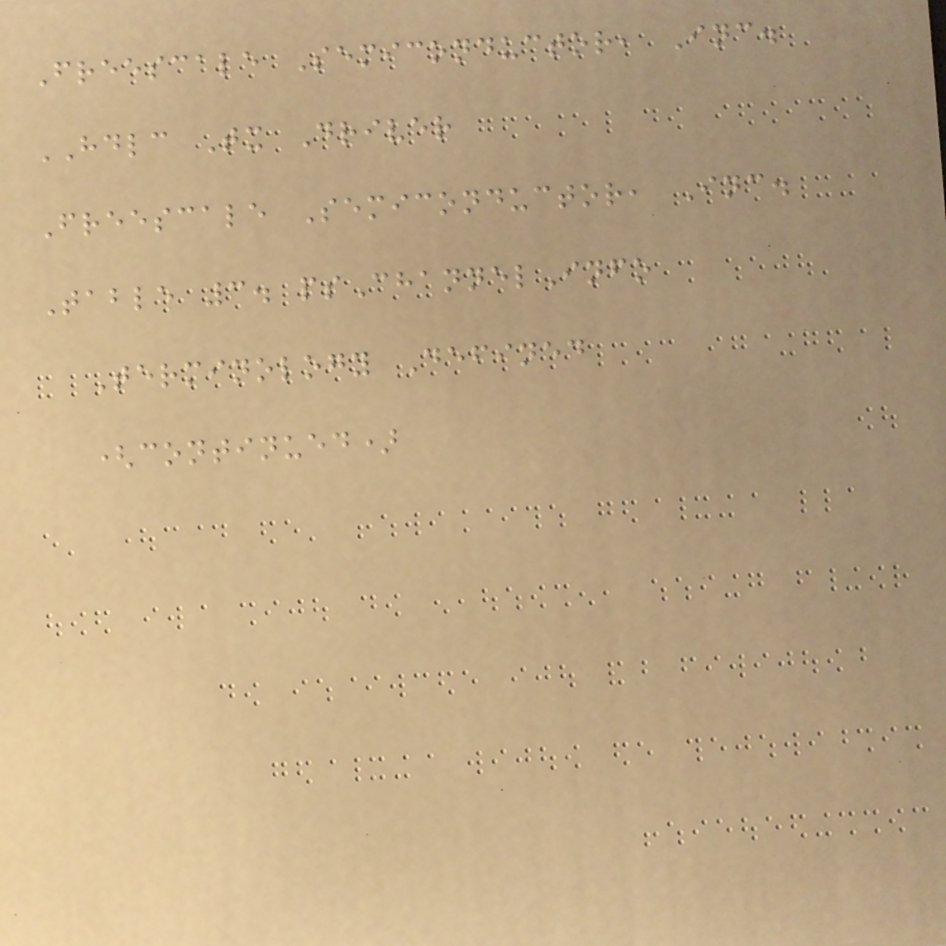Freescale Semiconductor, Inc.
HDLC Tx Driver
Freescale Semiconductor, Inc.
Table 3. psChannelInfo
Terminology Defined
(continued)
